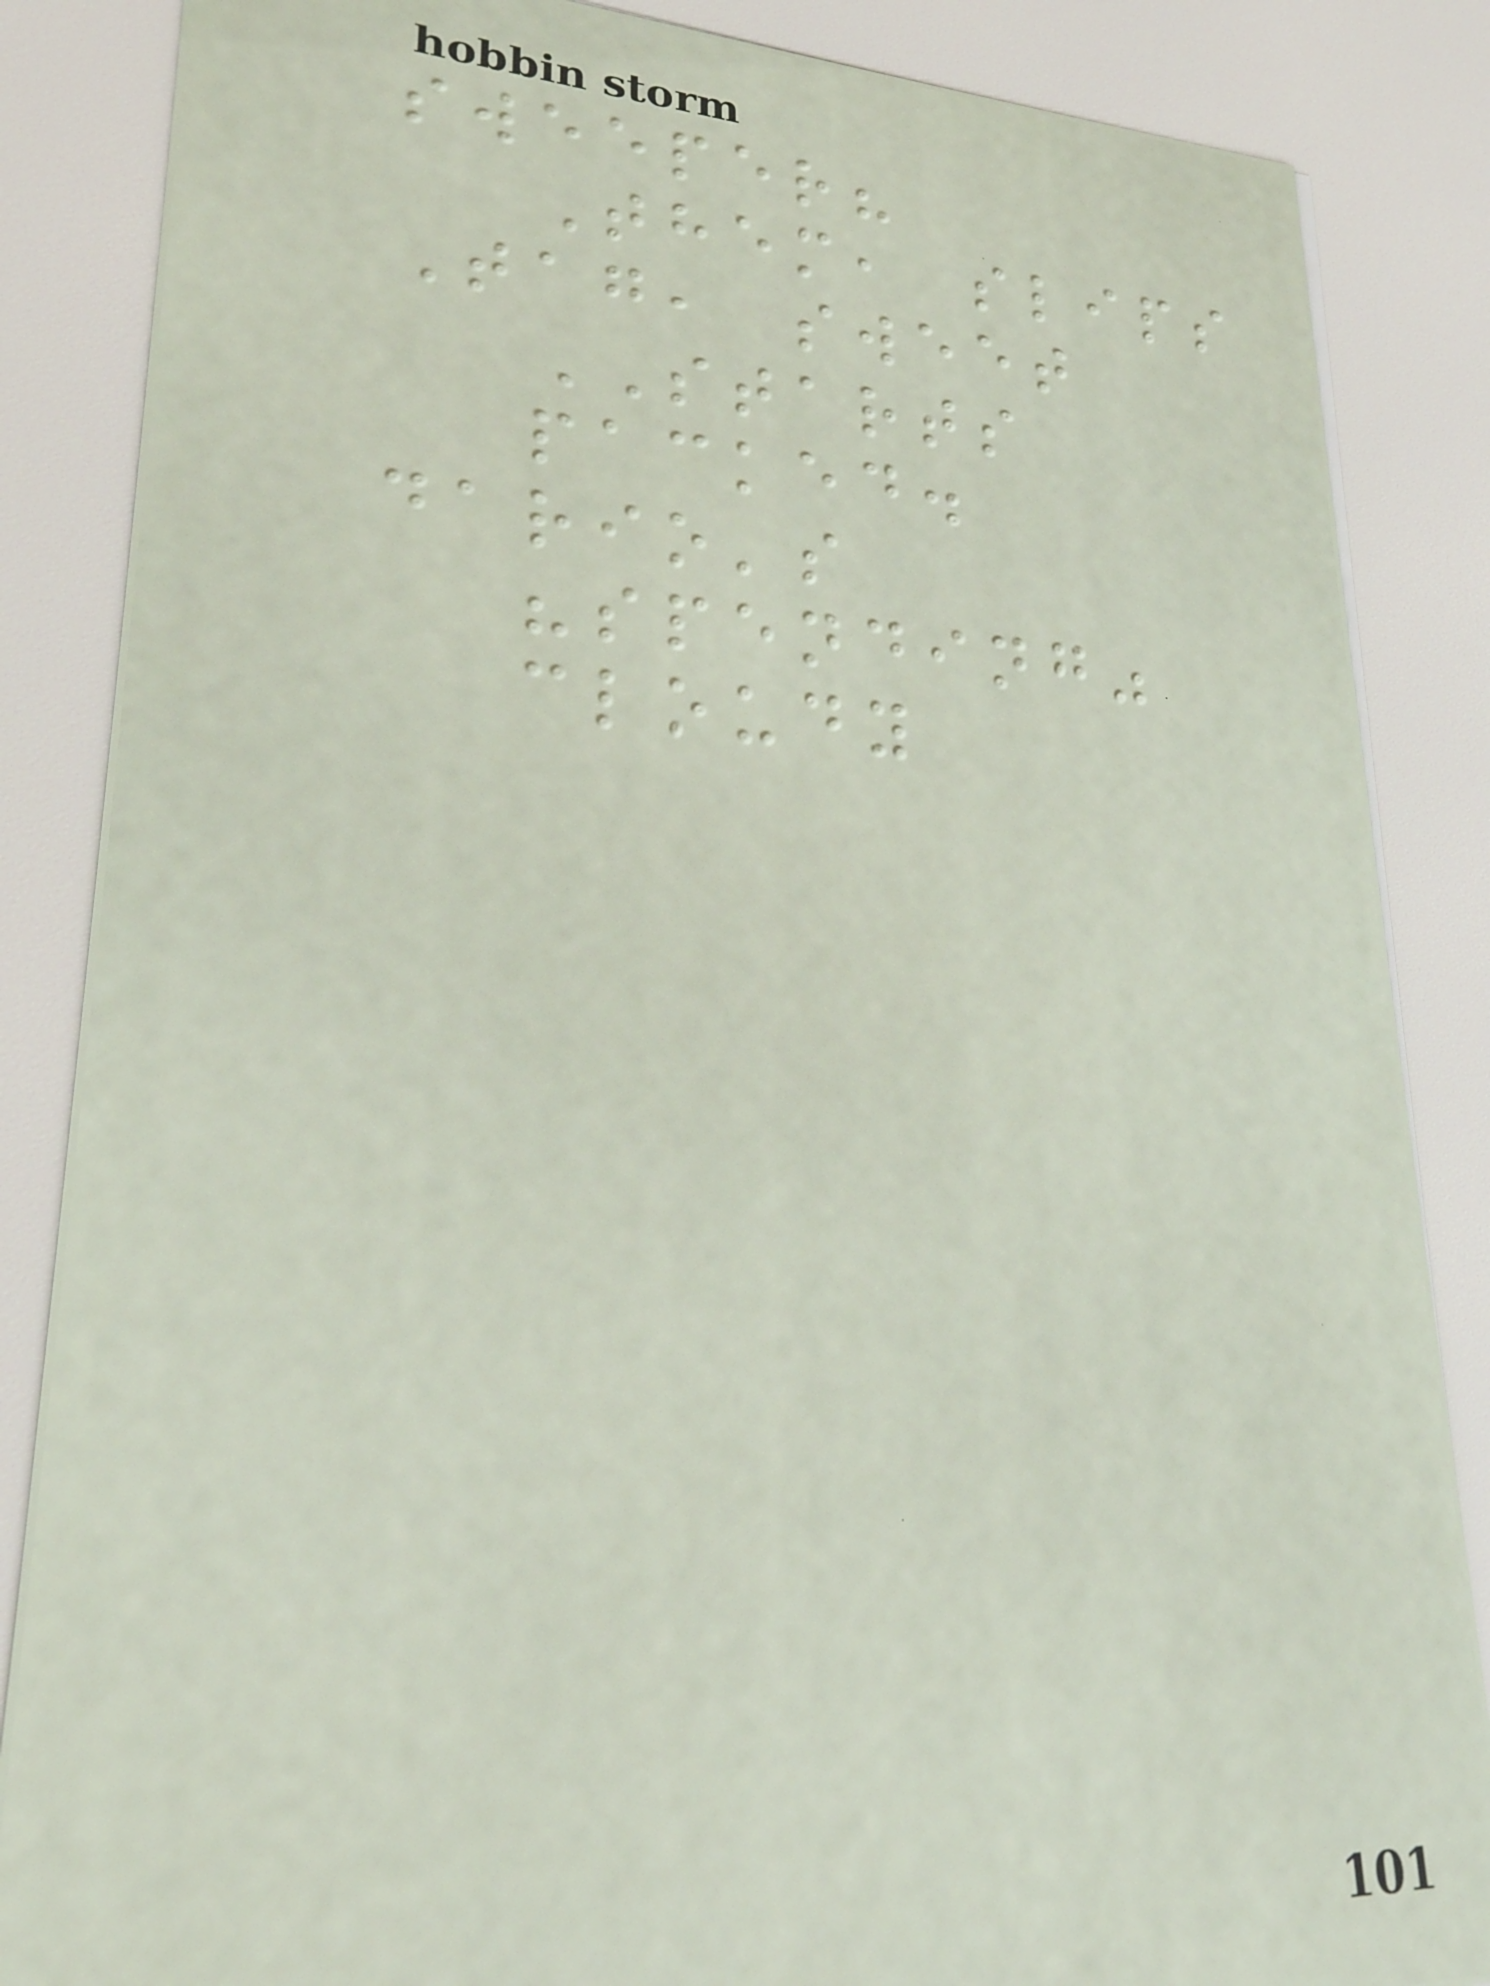sweeper?
Them, slips
Tag, sweet
STARTS
packed.
dario's
"spending"
cloudy
